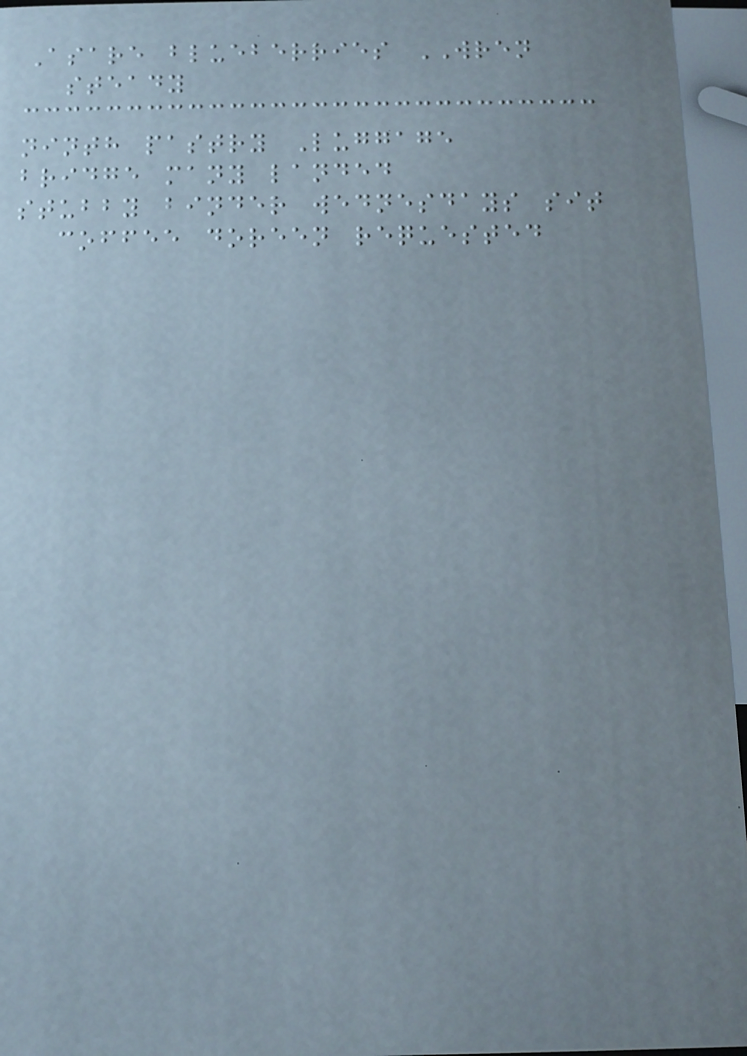Asare blueberries WREN
steady
ninth pastry Luggage
bridge many landed
stubby binder wednesdays sit
coffee doreen requested
